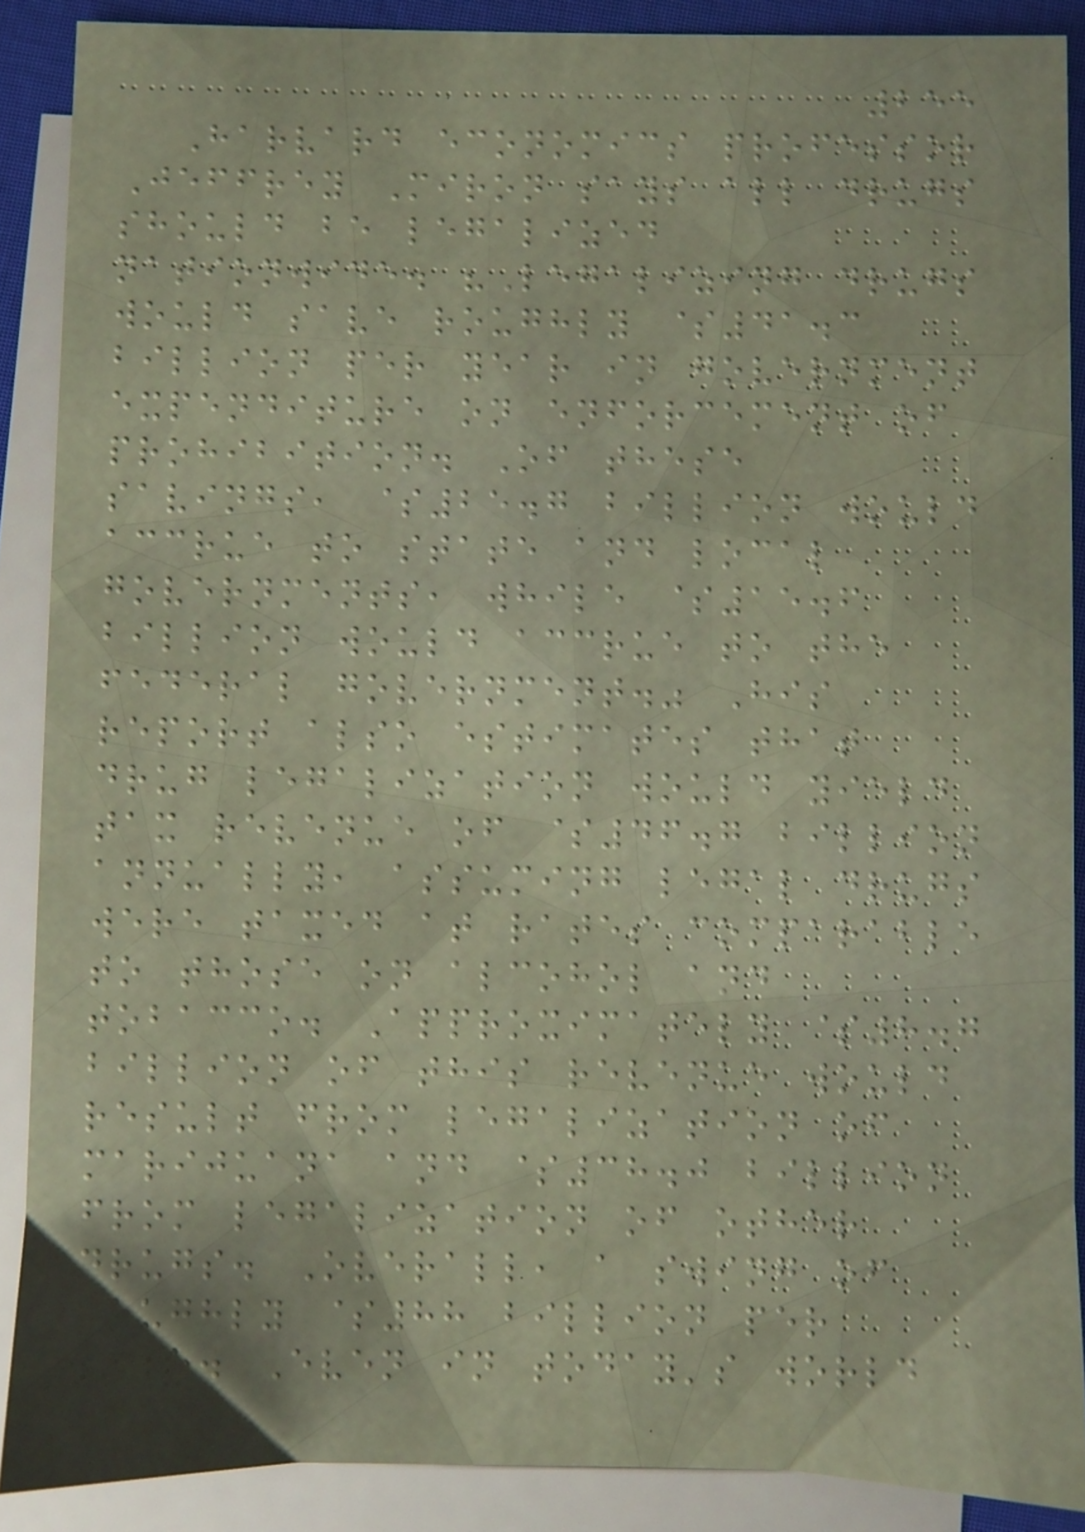255
Harvard economics professor
Jeffrey Miron says all drugs
should be legalized
nationwide. "Legalizing drugs
would save roughly $41.3
billion per year in government
expenditure on enforcement of
prohibition. Of these
savings, $25.7 billion would
accrue to state and local
governments, while $15.6
billion would accrue to the
federal government." His
report also estimates that
drug legalization would yield
tax revenue of $46.7 billion
annually, assuming legal drugs
were taxed at rates comparable
to those on alcohol and
tobacco. Approximately $8.7
billion of this revenue would
result from legalization of
marijuana and $38.0 billion
from legalization of other
drugs. Overall, a swing of
roughly $88 billion per
year. Even in today's world
